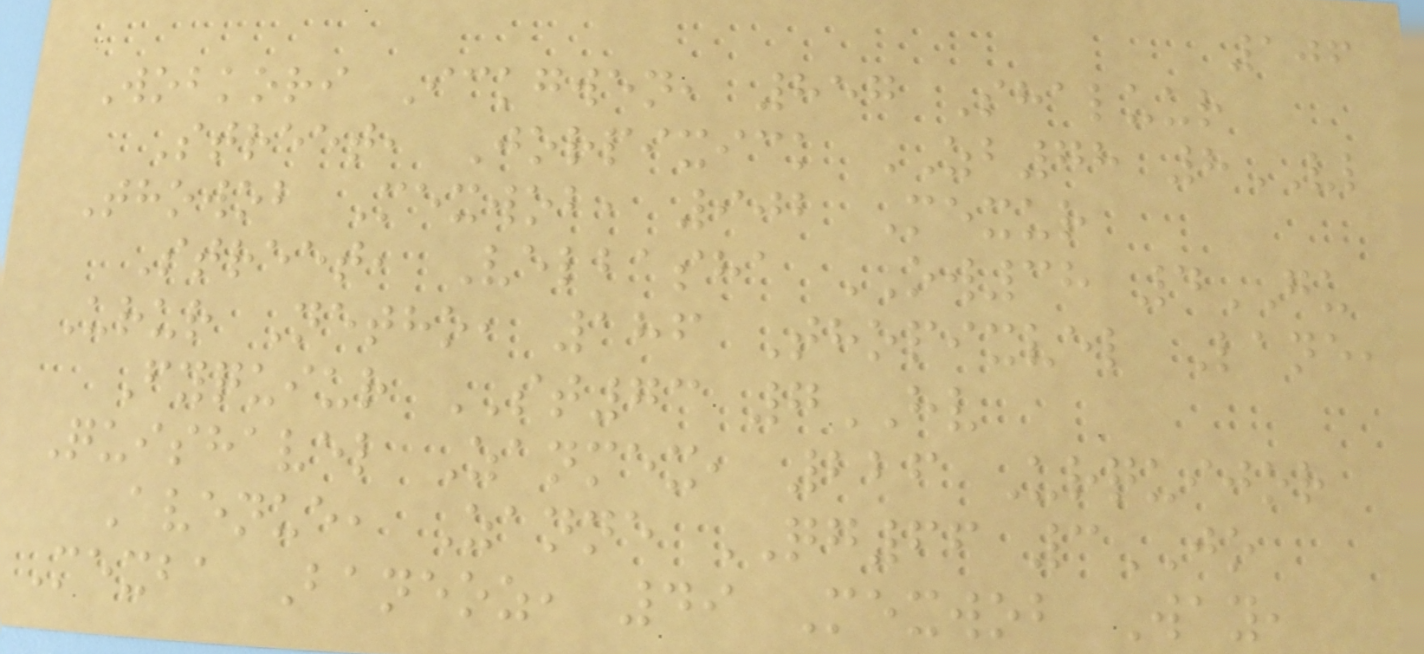106
Wobkori Ickgwen, 857 Shaluur
Street, Jorpixick ZB78 8VL
Thowob Mexwob, 902 Mexur
Street, Velbasha OW38 4GU
Urur Netho, 186 Thopixvel Lane,
Fyquiur ST73 7HV
Quishavel Zanmex, 226 Urquijor
Avenue, Zanne QG66 3JO
Mexba Baneoz, 49 Mexwob Way,
